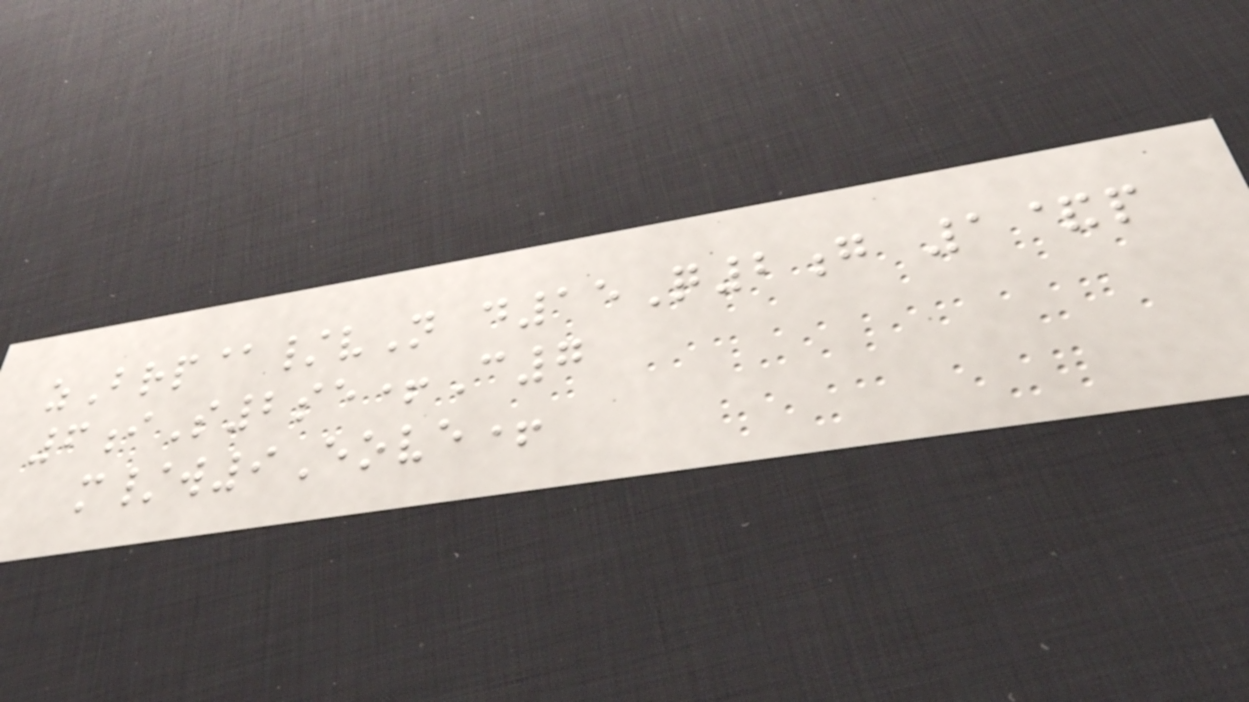zBrp@/vN d15Q2g 1&p
6iS2se+C7
m/w9Eove+
